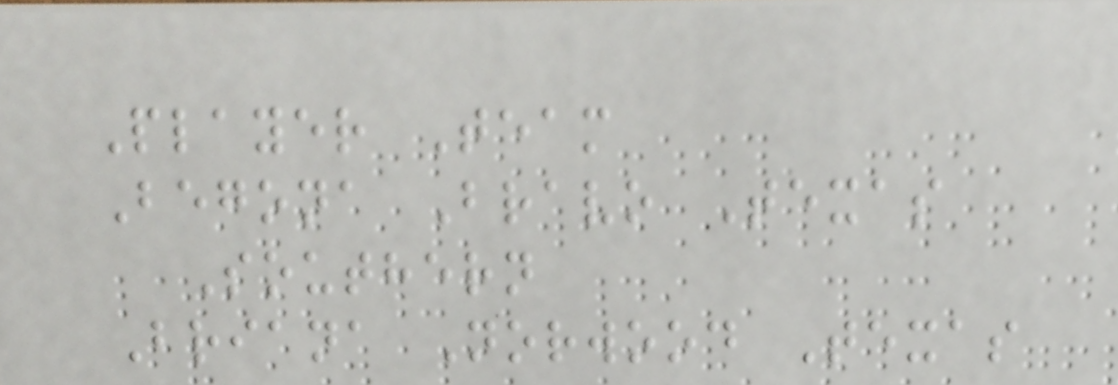Player Team
Begona Bravo Texas
Southern
Briana Norwood Texas
